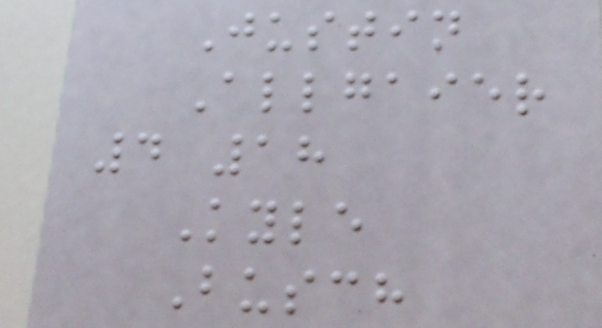Justin
Allgaier
4 18
Kyle
Busch
